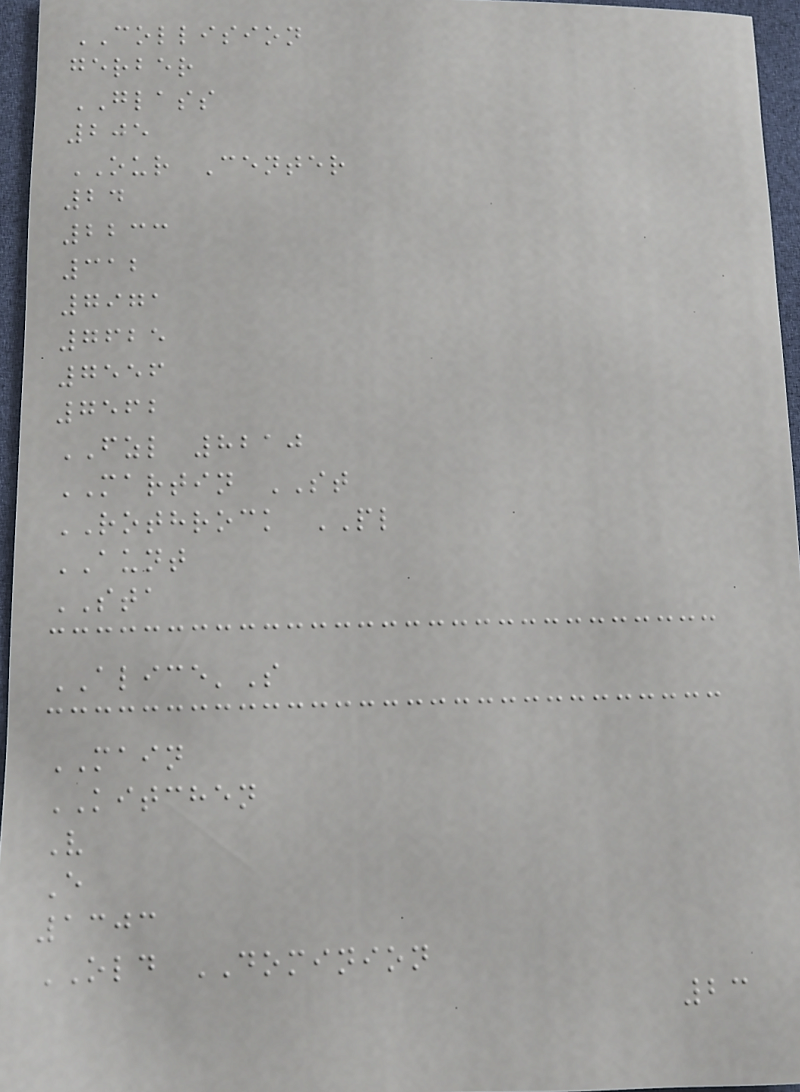COLLISION
gerber
GLASS
205
OUR Center
24
2233
312
7971
7625
7556
7562
FZL 8210
MARTIN ST
ROTHROCK PL
AUNT
STA
ALICE'S
MAIN
KITCHEN
V
E
1303
OLD DOMINION
23
